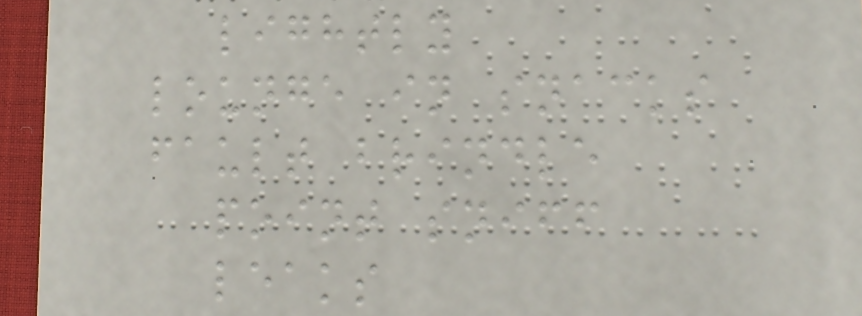lightly
lounge in snacks
fault brindle
point sniff
leaks
